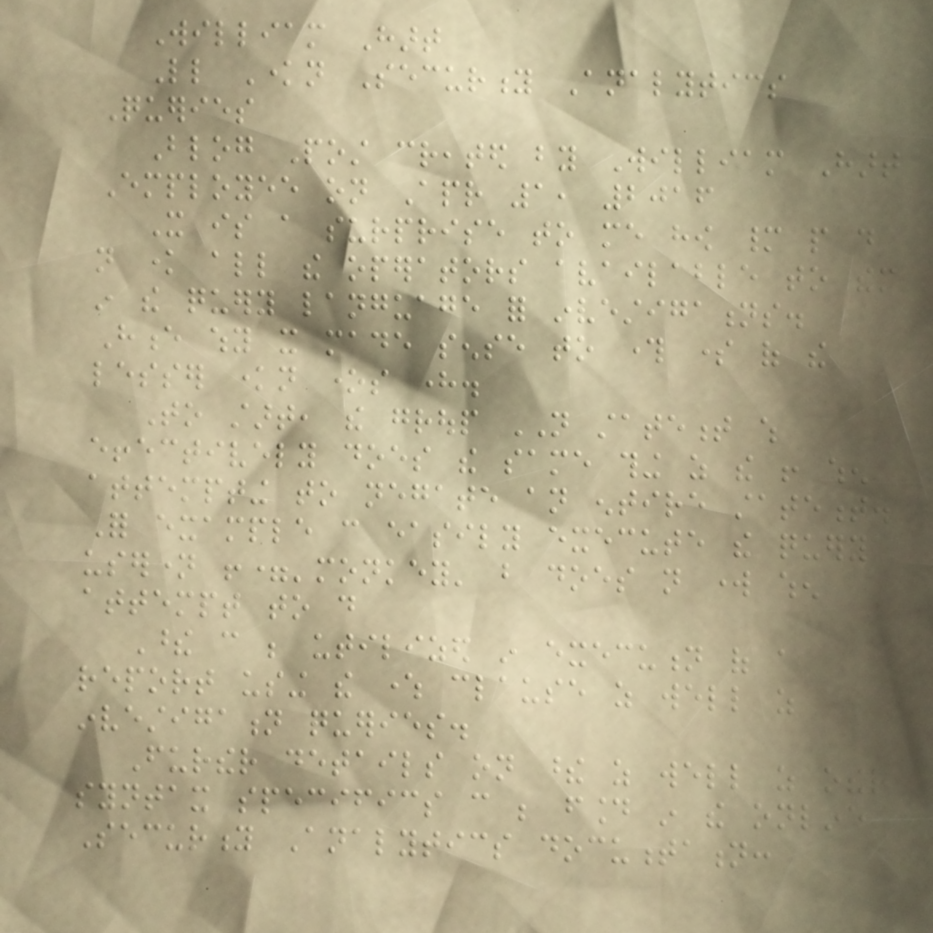William Hart
Little Known Security Analytics
Queries
Blog Post created by William Hart
Employee on Apr 1, 2016
It is a surprise to me how many people do
not know all the operators available to them
in the query language for investigations.
Hence why it made sense to through some of the
lesser known ones here.
To start, the group NOT statement which
effectively does the same thing as the ! when
attempting to negate an entire statement.
For example can easily execute the query
username !='monkey' but does not work when
attempt to do
These can be utilized in execution of a
report using the where clause as well as
investigation queries.
Further details on these as well as other
syntax specifics can be found in the online
Security Analytics documentation:
